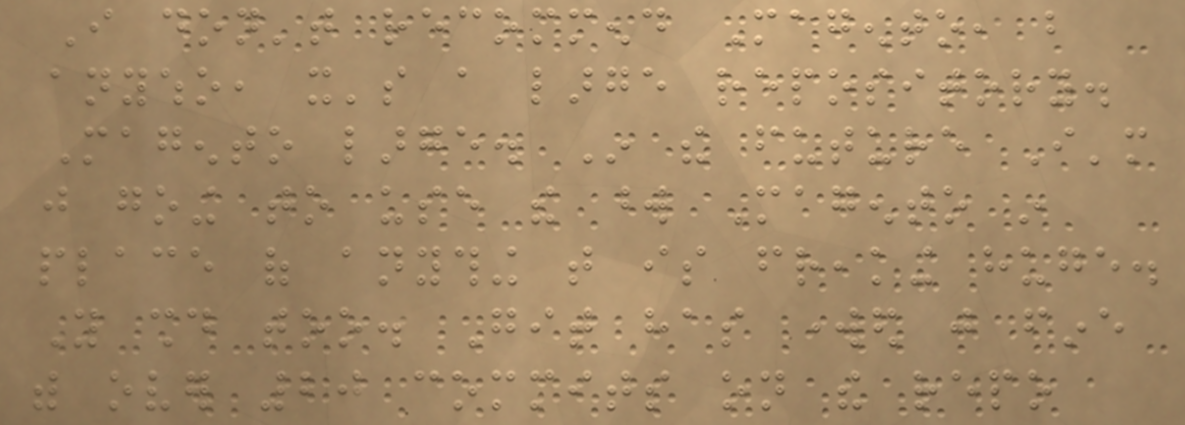I don't recommend Magento, but
anywho, it's a large repository.
Magento large. In the future I'm
just going to use the word Magento in
place of anything that is freaking huge.
You should too. Git has worked just fine
with over 20 commits on the repo
